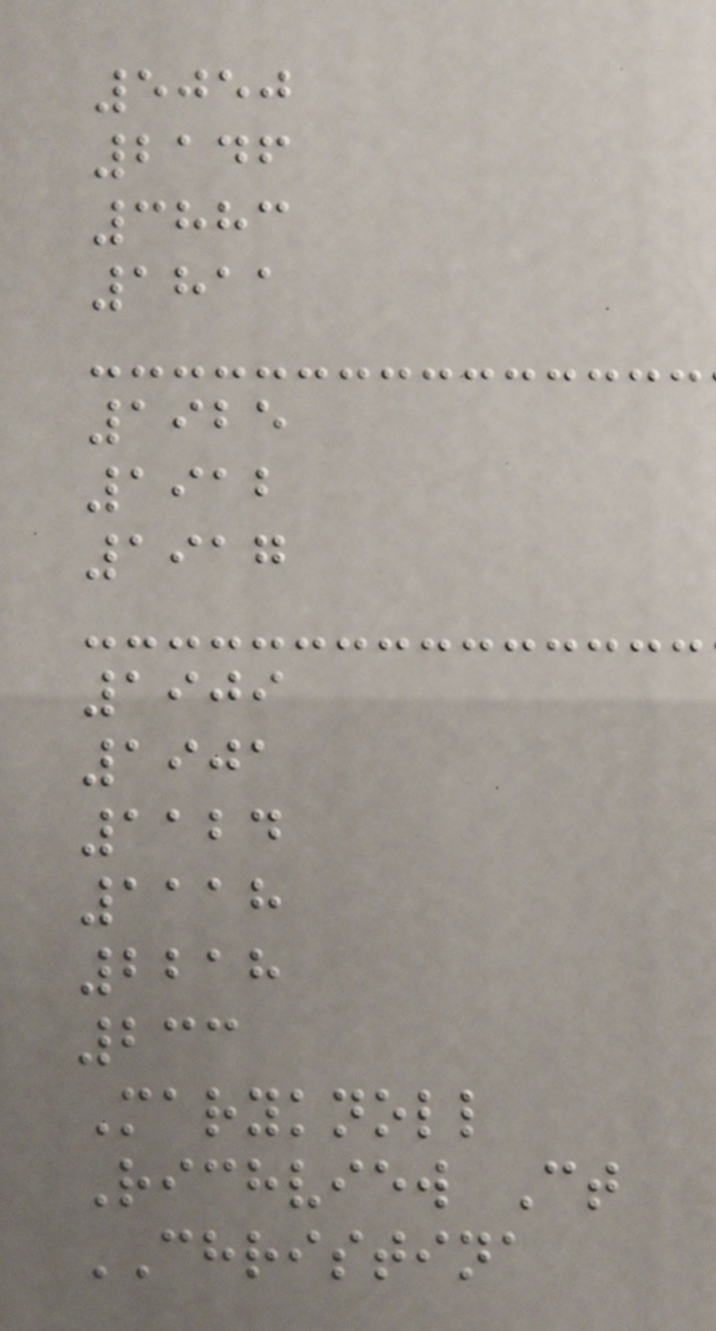5050
2146
3883
1811
1925
1912
1917
1909
1901
1124
1118
2218
233
Maryknoll
Richview Ct
CHRISTINA
